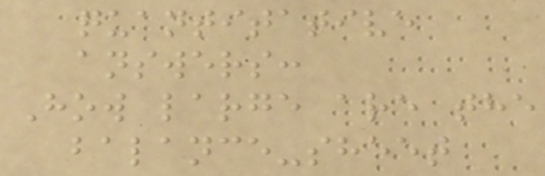quantitative
answers:
How large are the
balance-sheet
